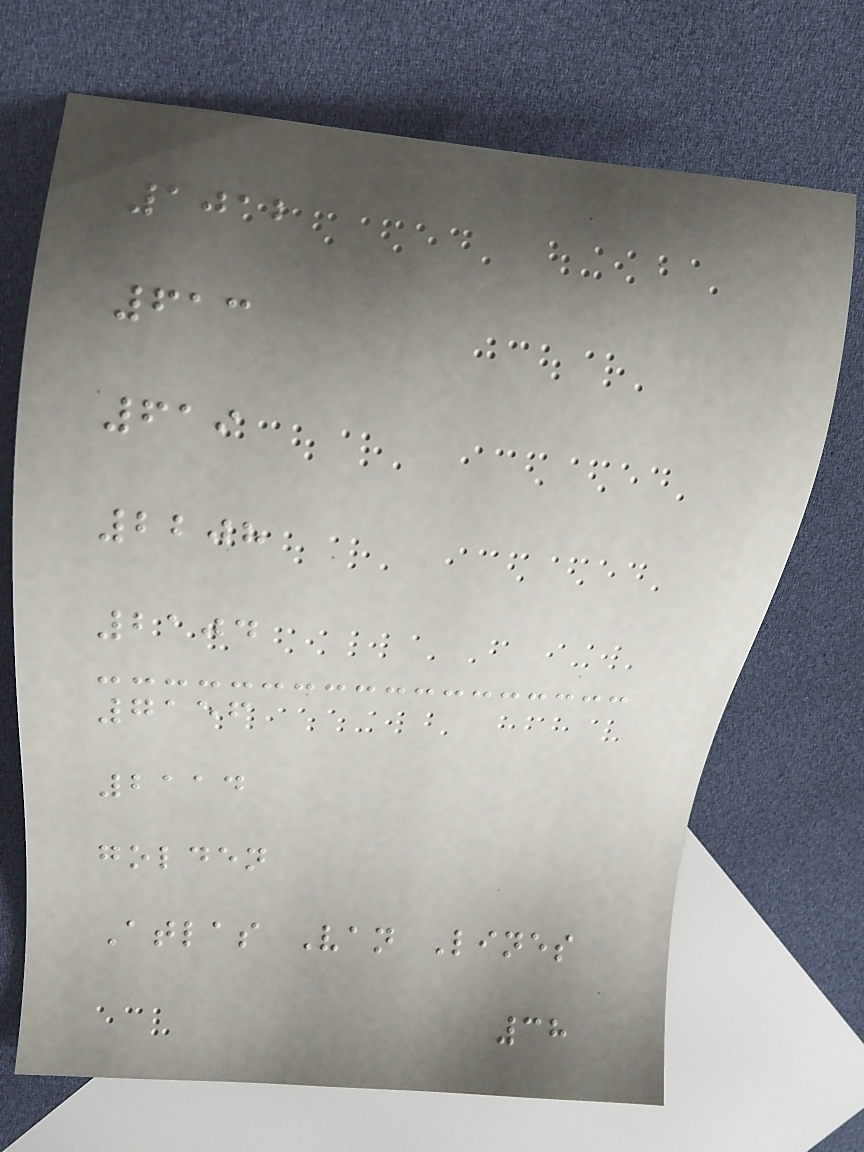1012
613
619
2208
2104
7156
2114
golden
Atlas Van Lines
38
